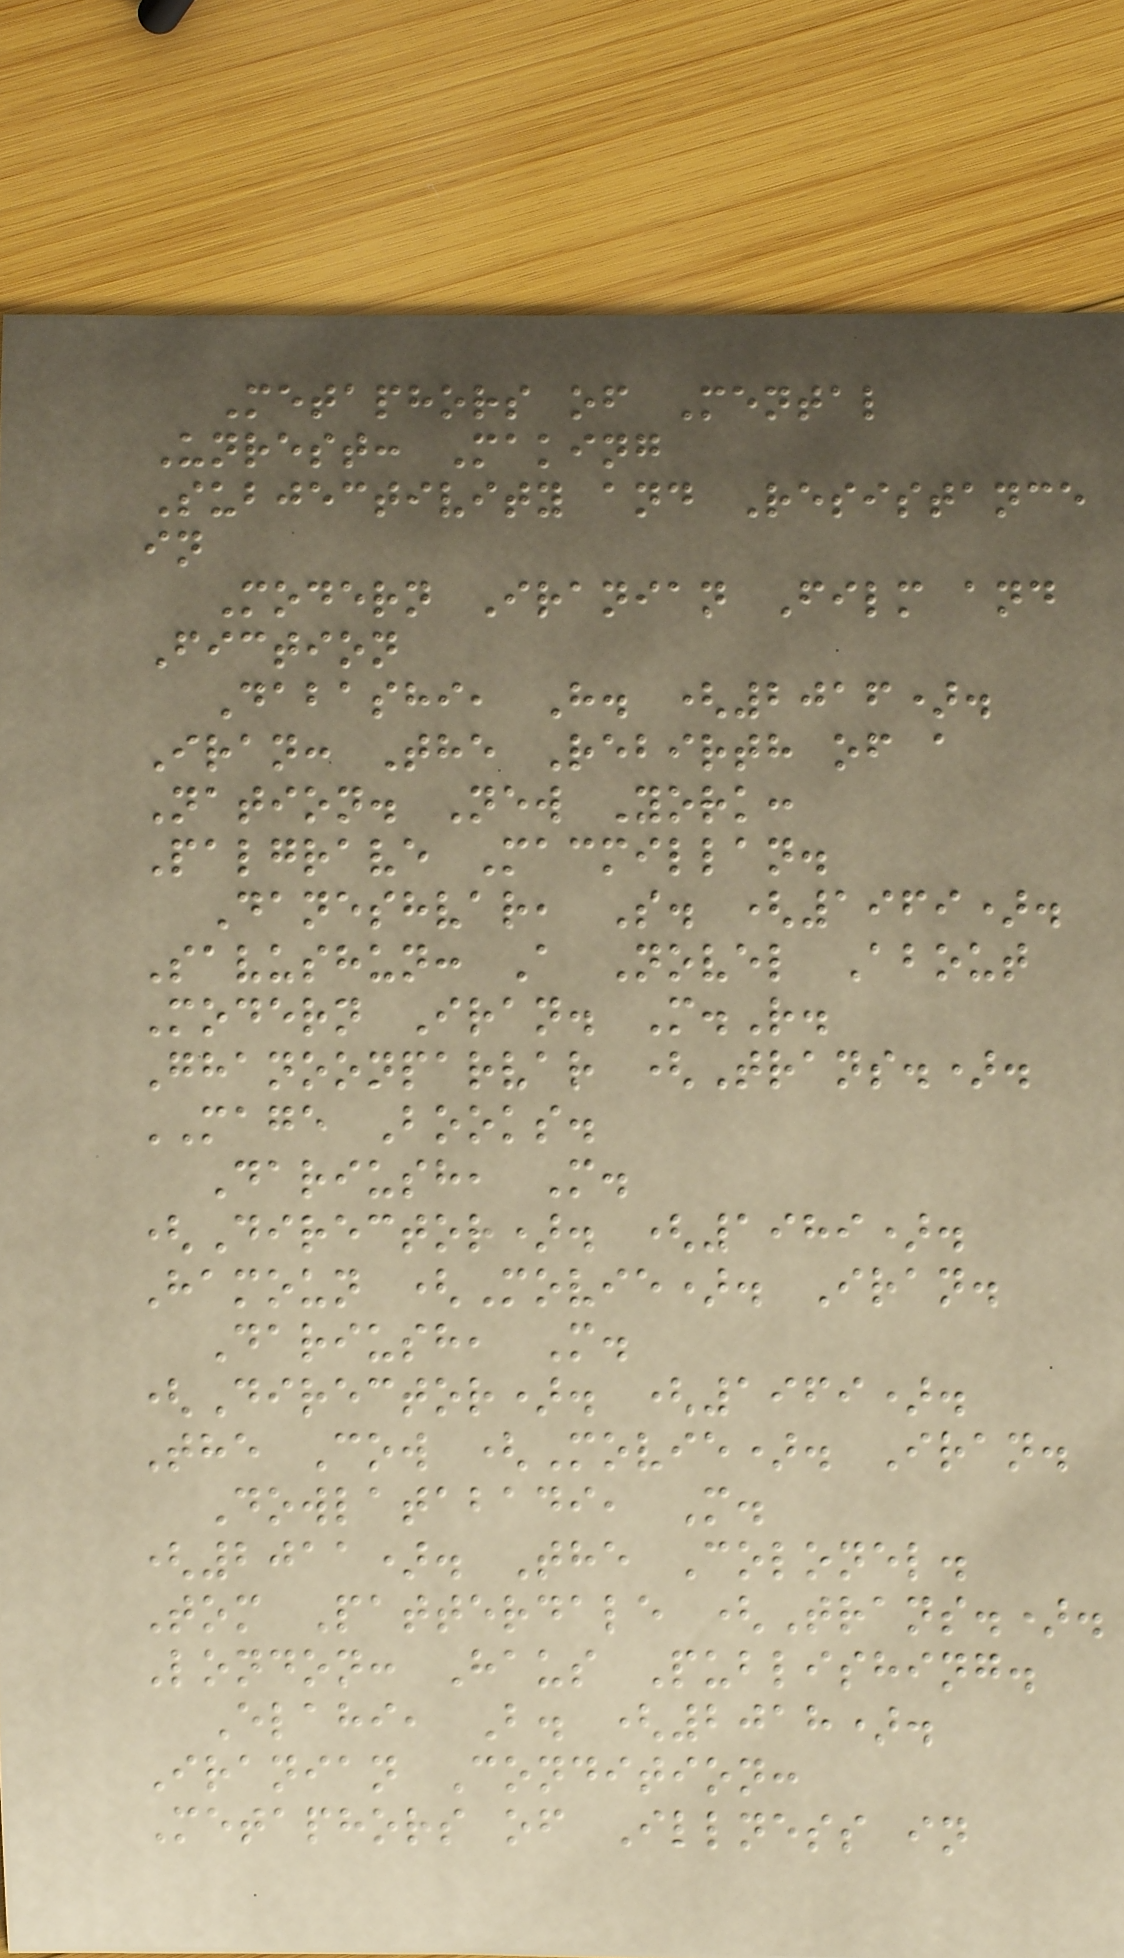Metaphors of Mental
Unrest: Making
Subjectivity and Resistance
in
Modern Iranian Film and
Fiction
Dabashi, H. (2016).
Iran: The Rebirth of a
Nation. New York:
Palgrave Macmillan.
Daneshvar, S. (1969).
Savushun: A Novel About
Modern Iran. M.R.
Ghanoonparvar (Trans.).
MAGE Books.
Dariush, M.
(Director). (1989).
Hamoun (Movie). Iran.
Dariush, M.
(Director). (1969).
The Cow (Movie). Iran.
Dowlatabadi, M.
(2011). The Colonel.
Tom Patterdale (Trans.).
London: Haus Publishing.
Elahi, B. (2018).
Iranian Condition:
Metaphors of Illness in
